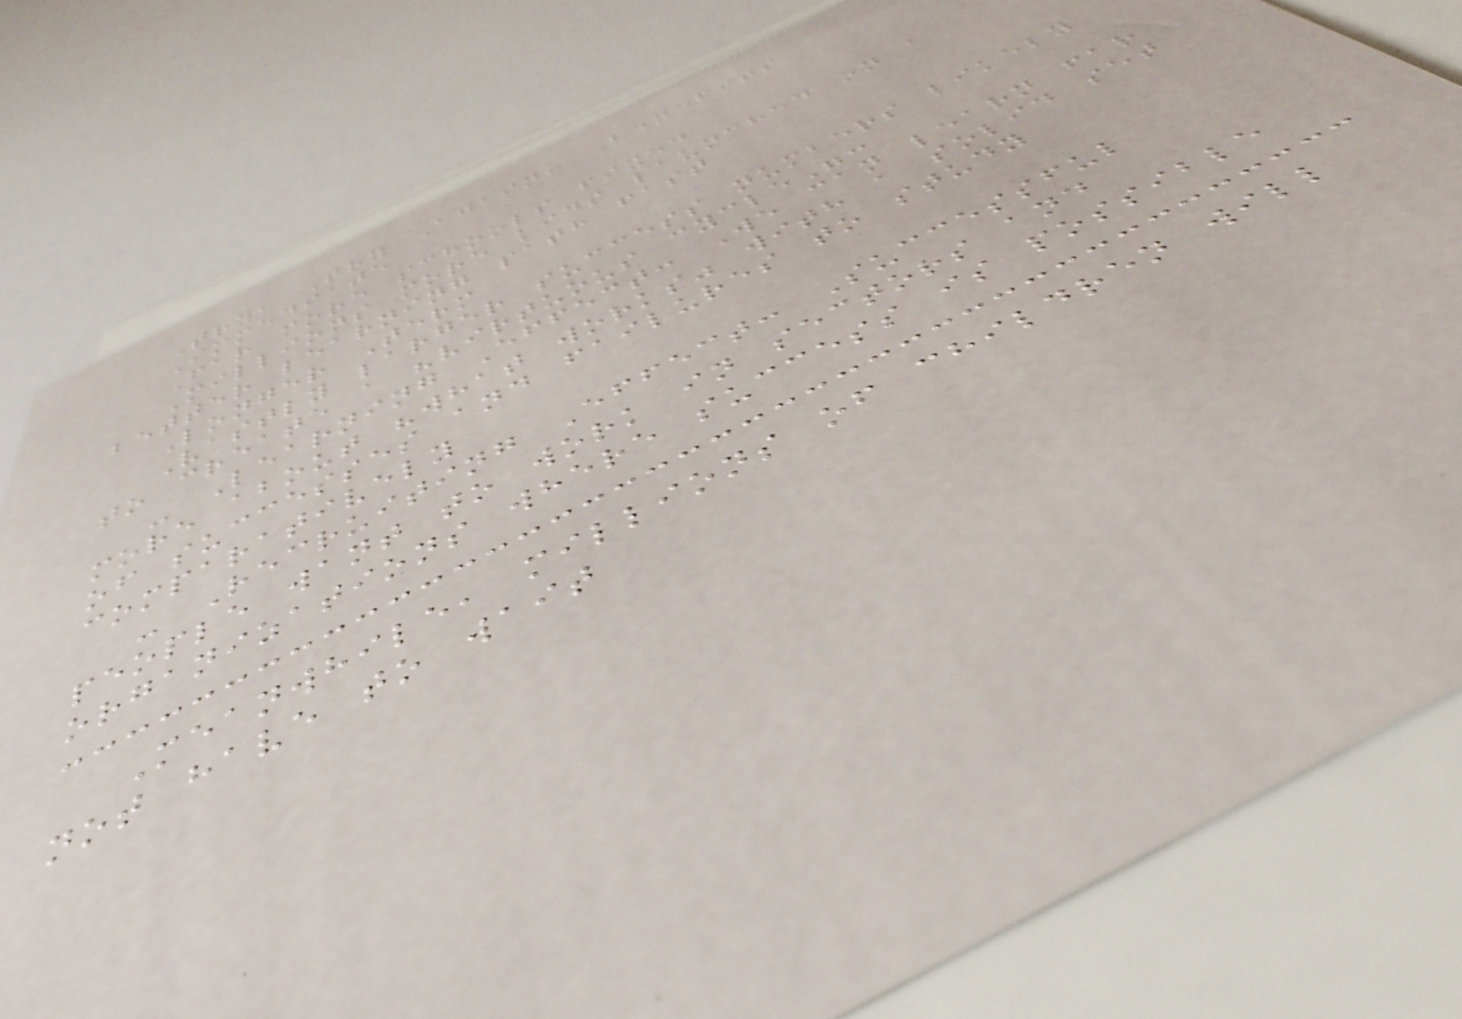Try, Try Again: Benefits
Immediate
Far more schools fixed
Millions more kids launched on a
better learning path fast
Longer Term
Vastly larger success numbers likely
to create a "virtuous cycle":
- Learning Effect: We can learn far
more about "what works" with a solid set
of successes and failures to study
comparatively
- Recruiting Effect: Successful
people want to work in sectors and
organizations where success is possible
Meanwhile, millions of children will
not have to wait
